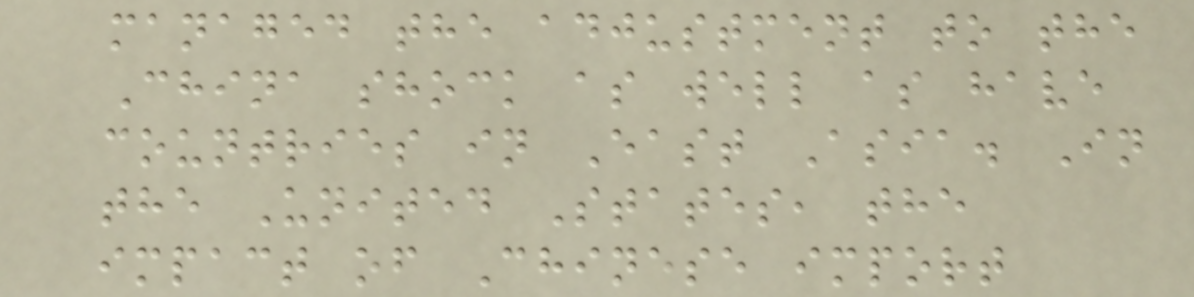managed the adjustment to the
China shock as well as have
countries in East Asia. In
the United States, the
impact of Chinese import
